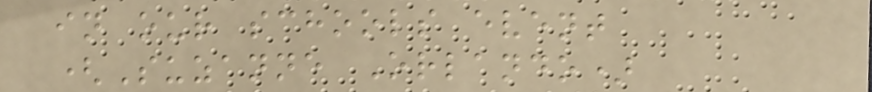in our schools event
(Suzanne Orlando)
